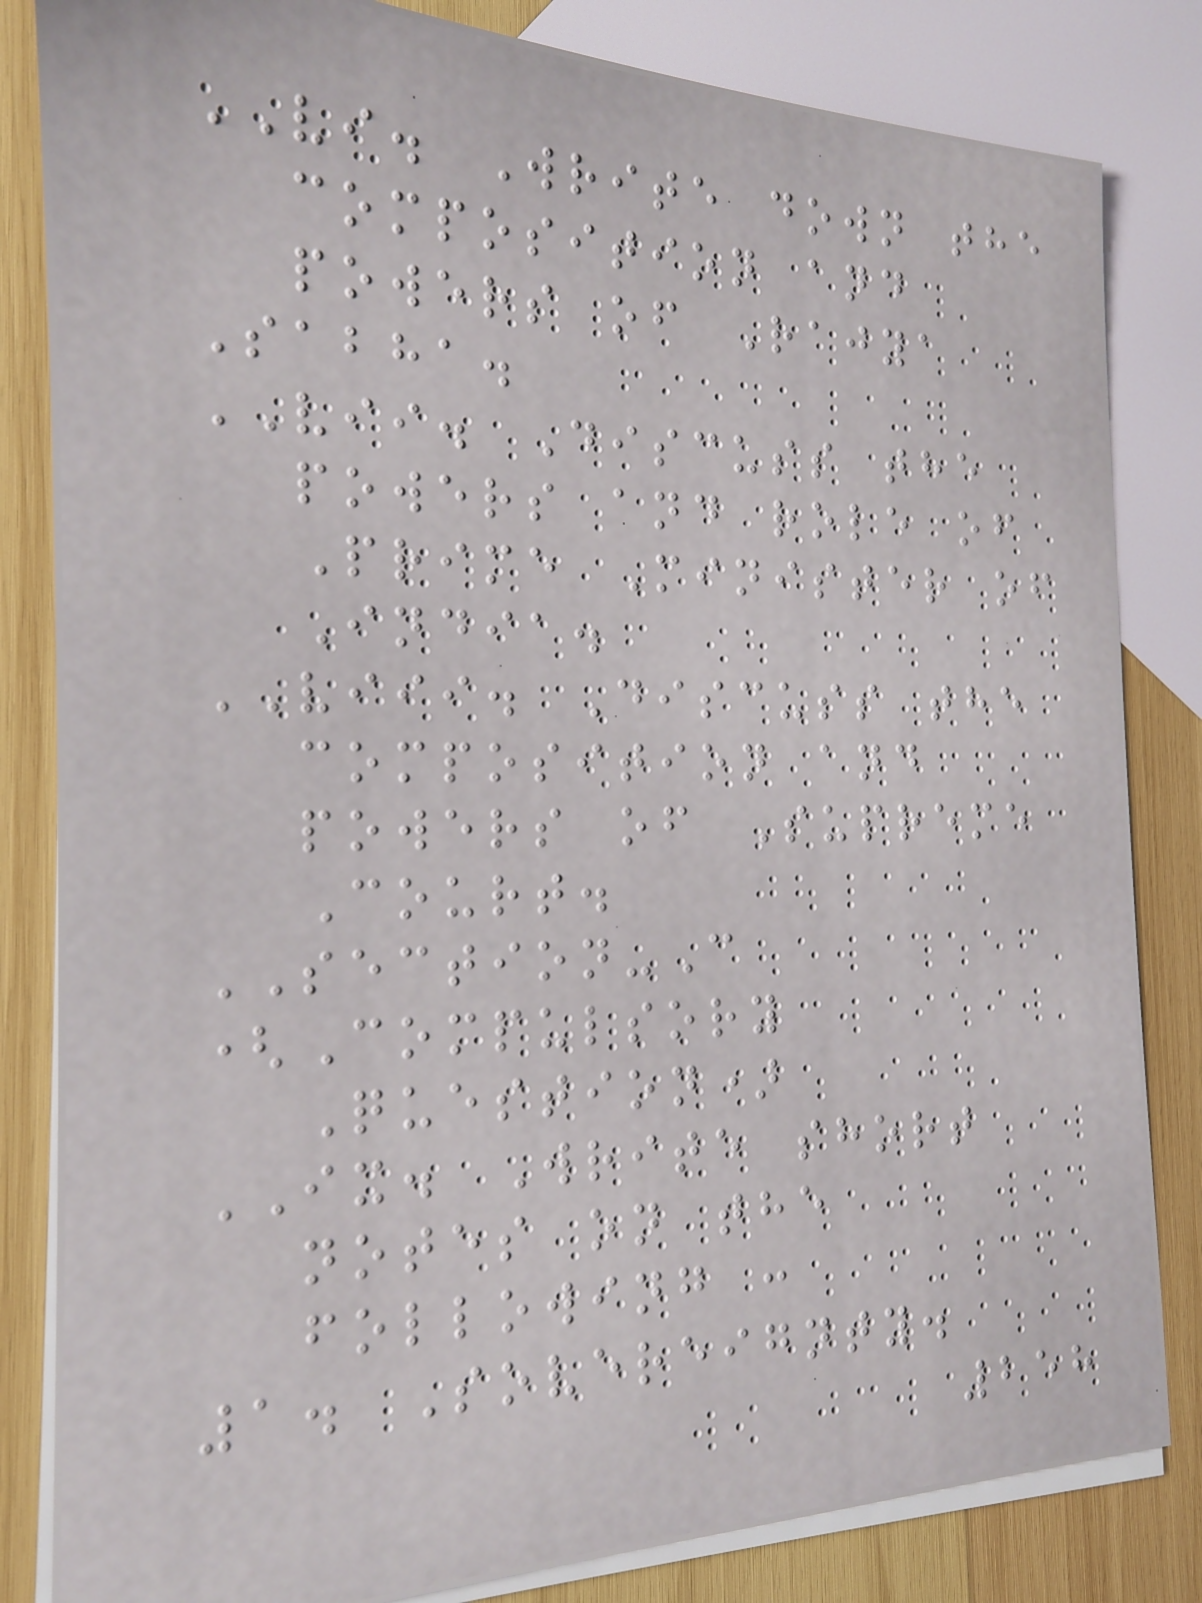VI. Write down the
composition and
powers of Rajya
Sabha.
VII. Discuss the
powers and role of
Prime Minister of
India.
VIII. Discuss the
composition and
powers of Supreme
Court.
SECTION-C
(Compulsory
Question)
IX. Write short
notes on the
following :
1. Sovereignty.
258
